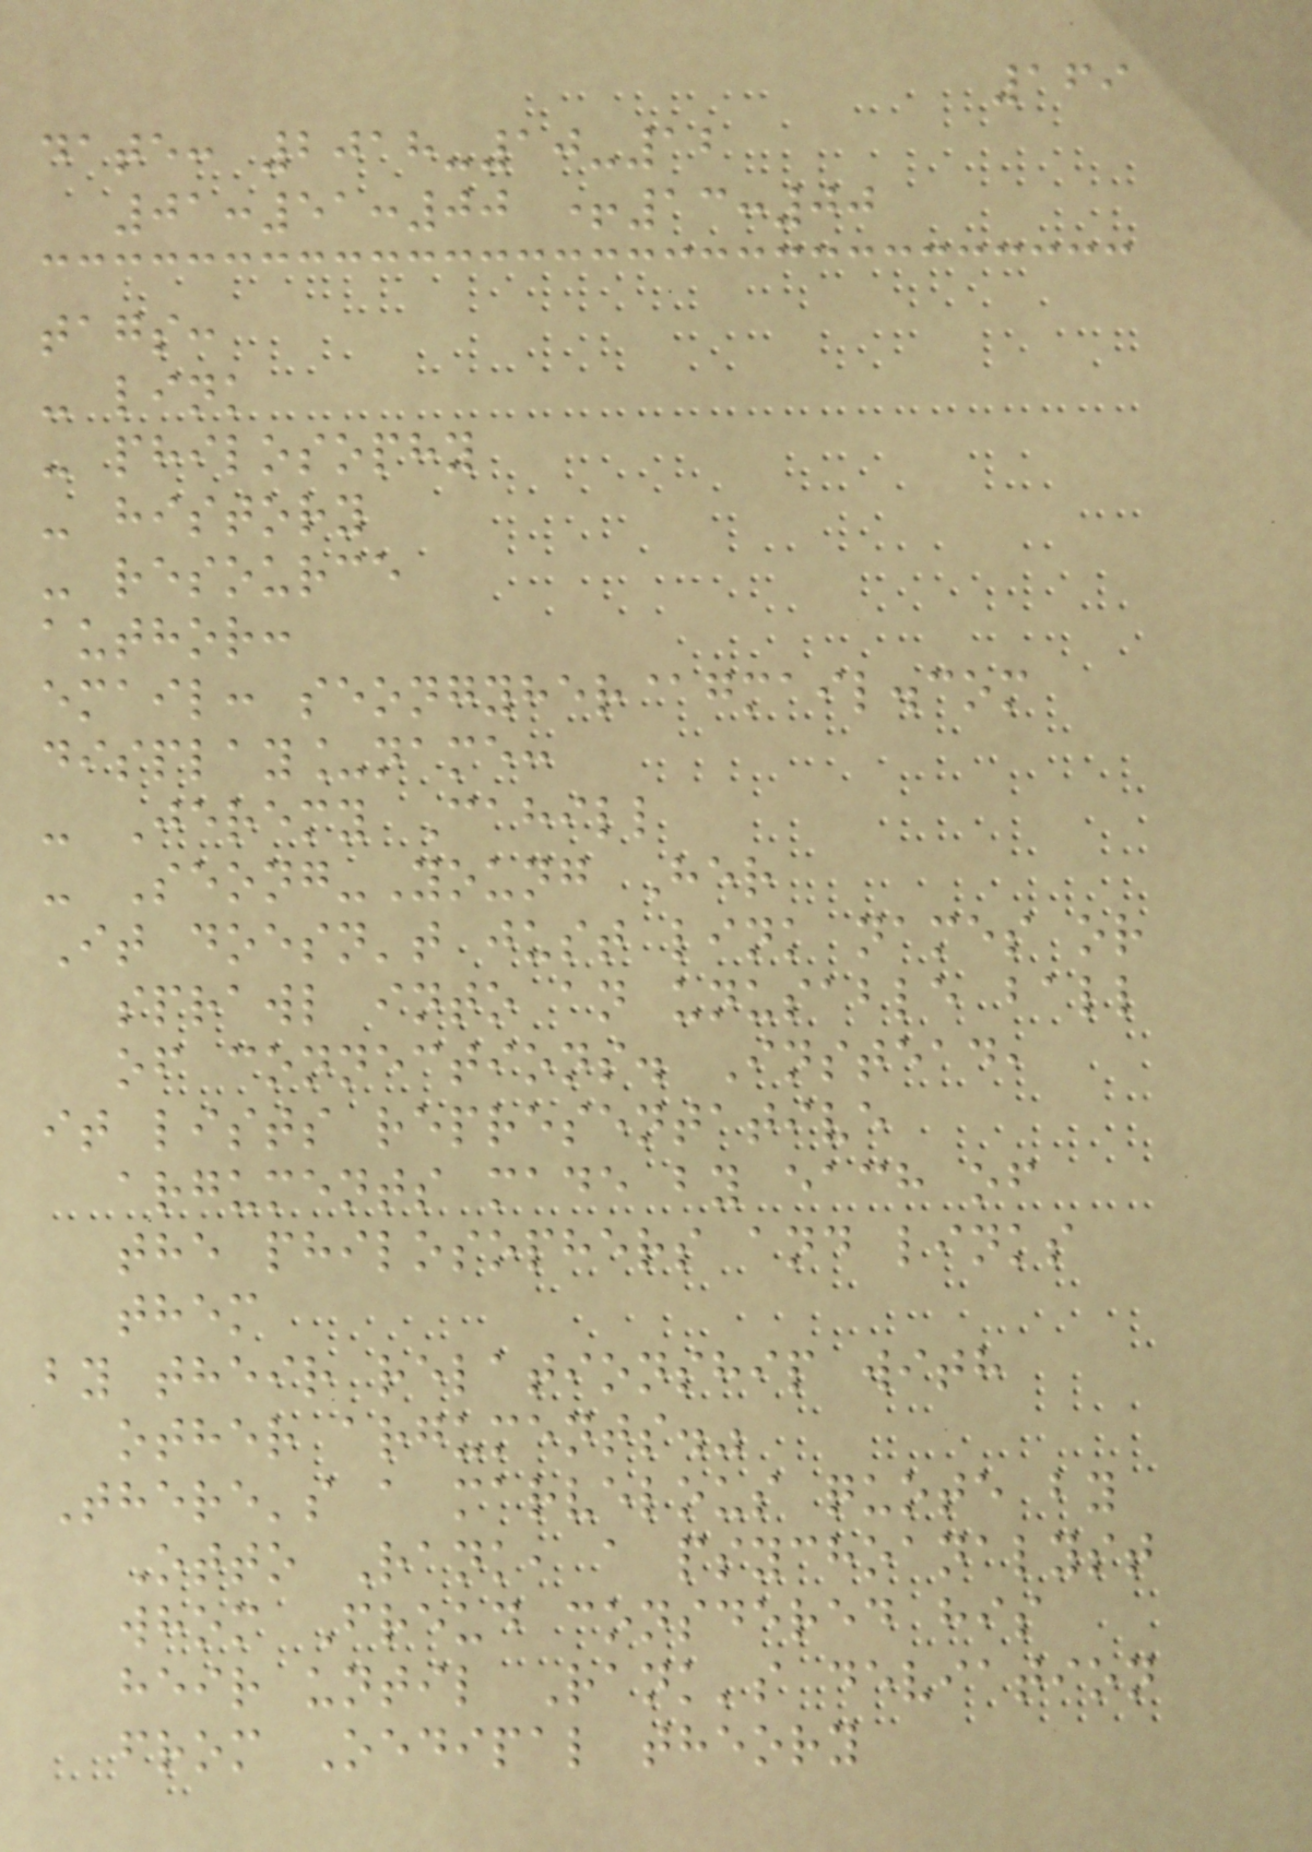169
date: 2018-10-12
01:51:00 +13:00
tags:
- link
- philosophy
- history
- resource
author:
email: seongyher@gmail.com
display_name:
- Jeremy Cahill
- Seong-Young Her
It doesn't just link names or
sprawl into an unusable ball
of connections. Instead,
it lists representative
arguments made by each of
the philosophers and links
them
by their relationship with
other arguments."
There's a marvelous quote by
Otto Rank, a psychoanalyst
whom Freud consdered his
heir until Rank's deviation
from Oedipal theory
